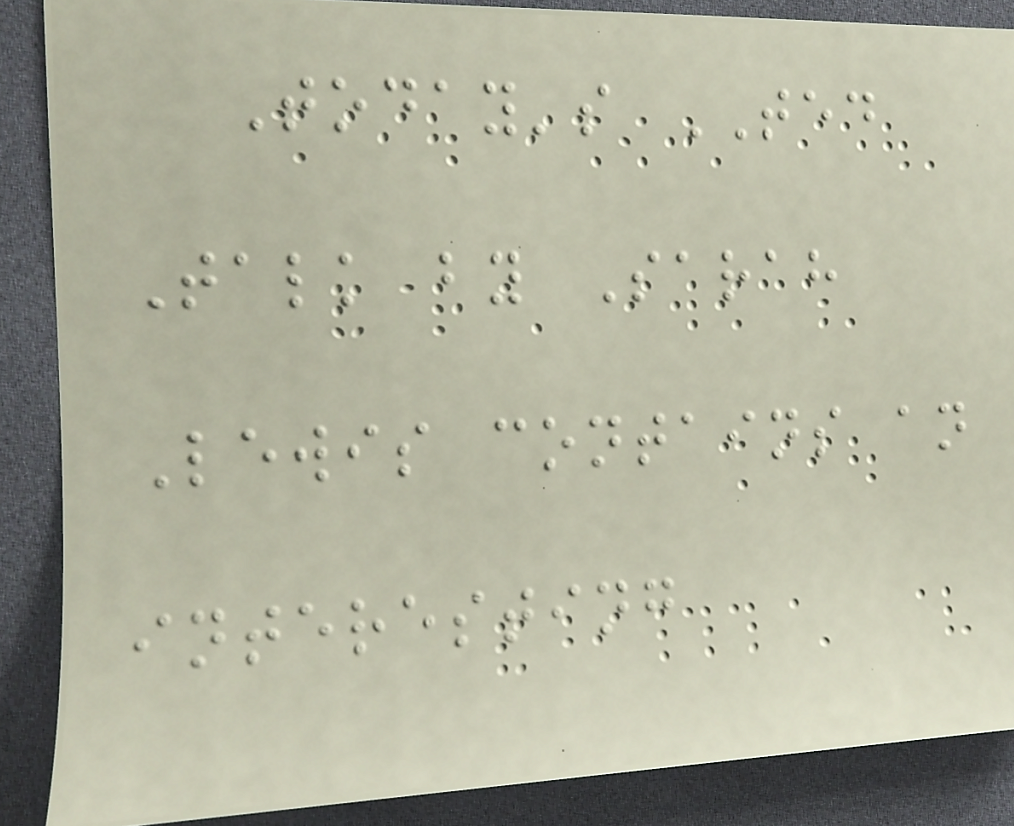Today's TED
Talk by Sarah
Lewis contains an
interesting
